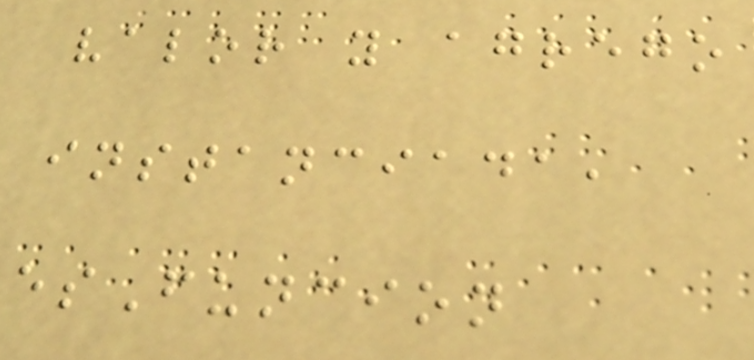valor y agrego
instanciada,
esFuncion
